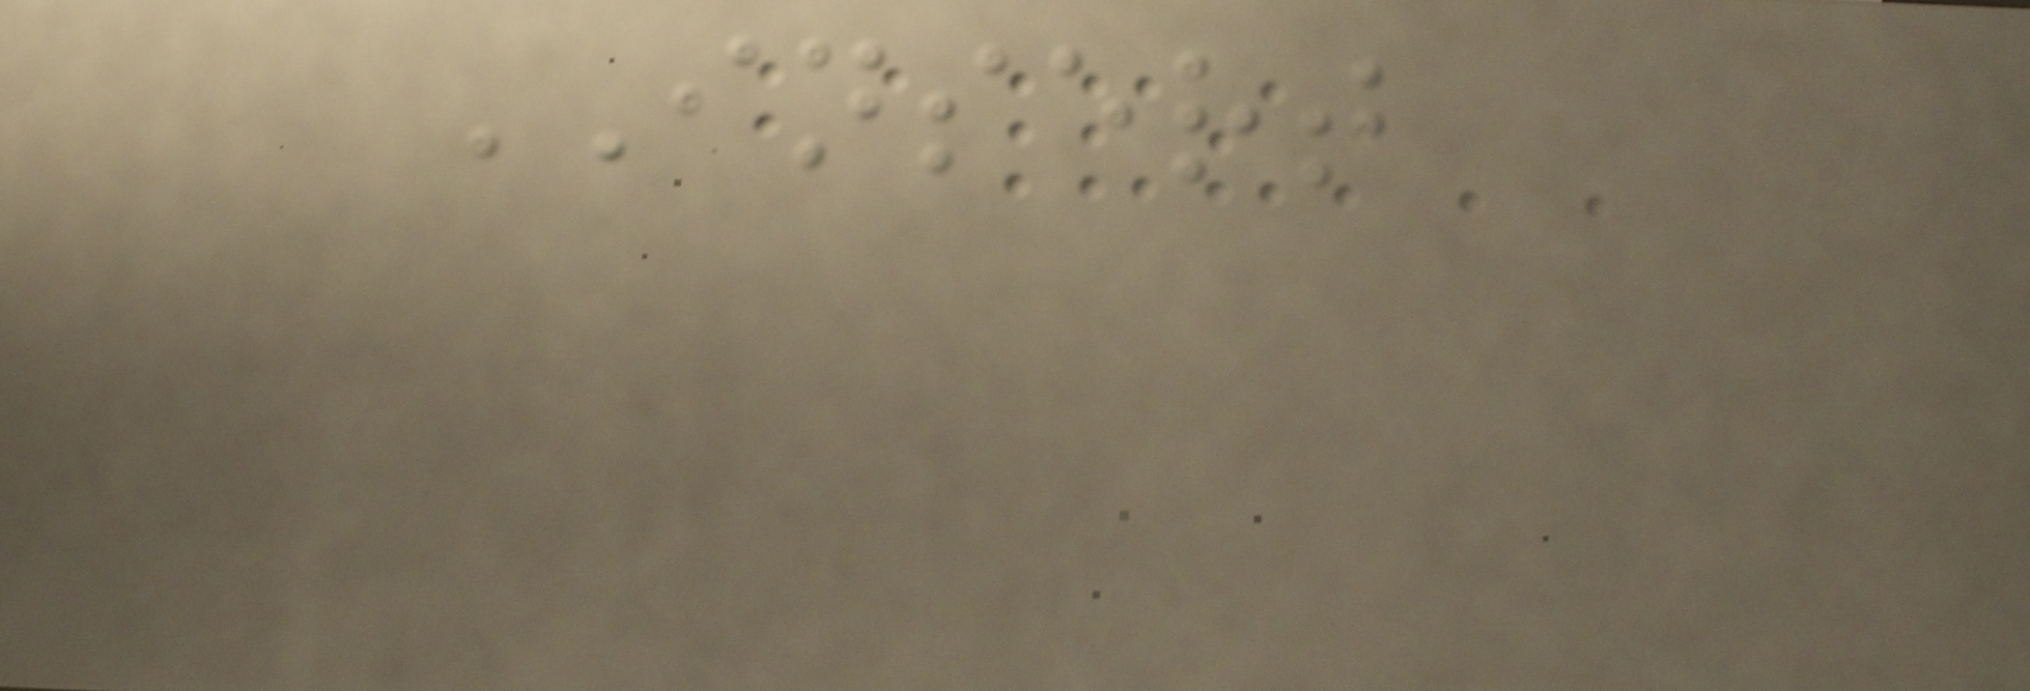INSERT
